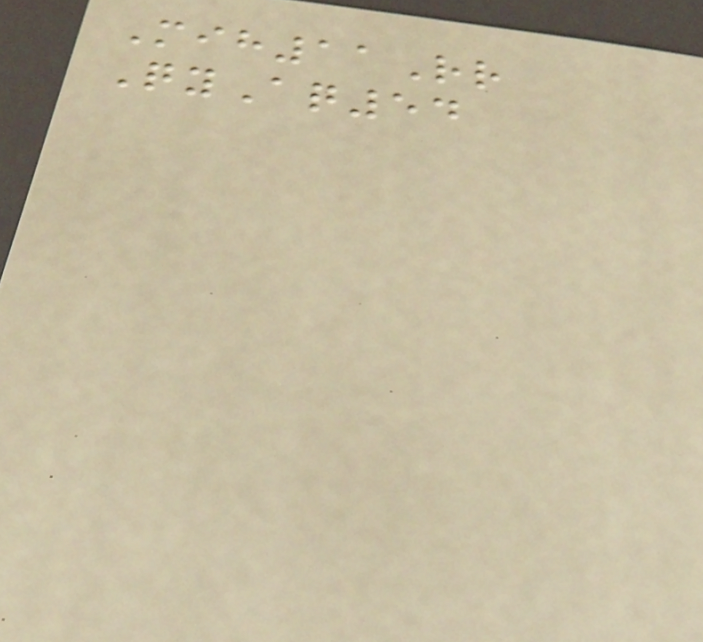Mih11Rr
QyAq54
